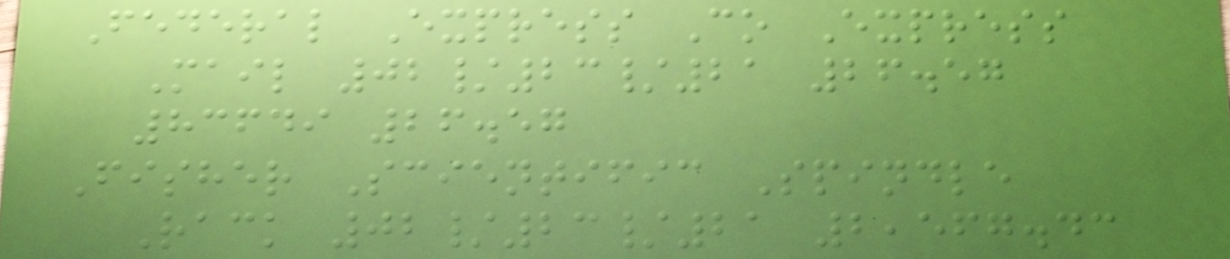Federal Express Co Express
Mail 02/23/21 26.57
83649 26.57
Fisher Scientific Spindle
Rack 02/23/21 2,567.43
